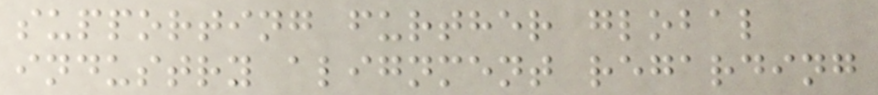supporting further global
industry alignment regarding
